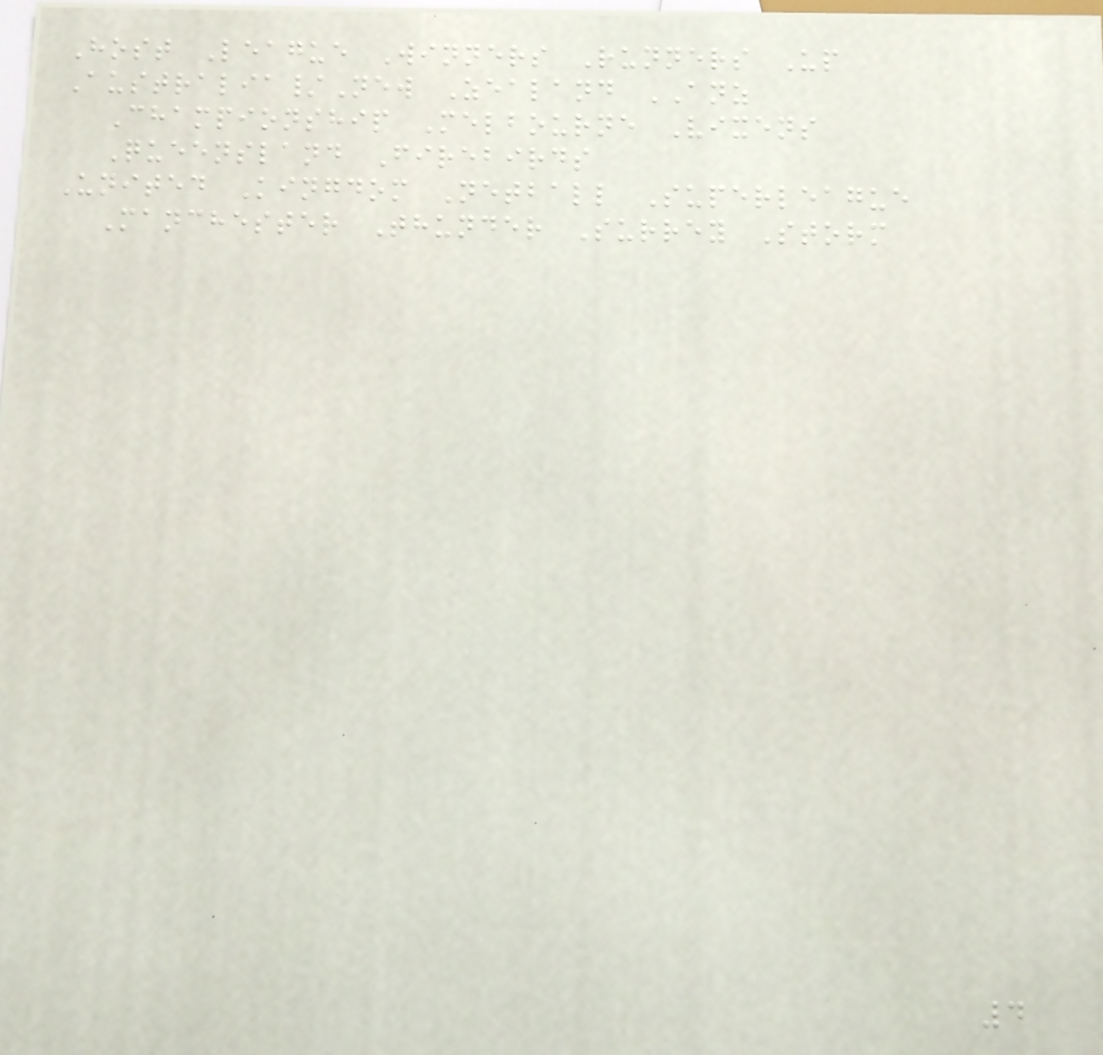Host League Winners Runners Up
Australia/New Zealand ANZ
Championship Melbourne Vixens
Queensland Firebirds
United Kingdom Netball Superleague
Manchester Thunder Surrey Storm
4
